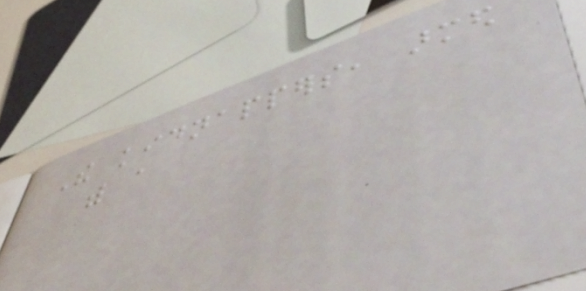The kidnappers, armed
with a
